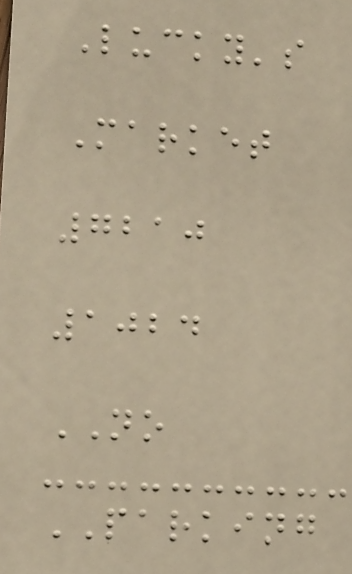Lucky's
Market
7210
1024
NO
PARKING
